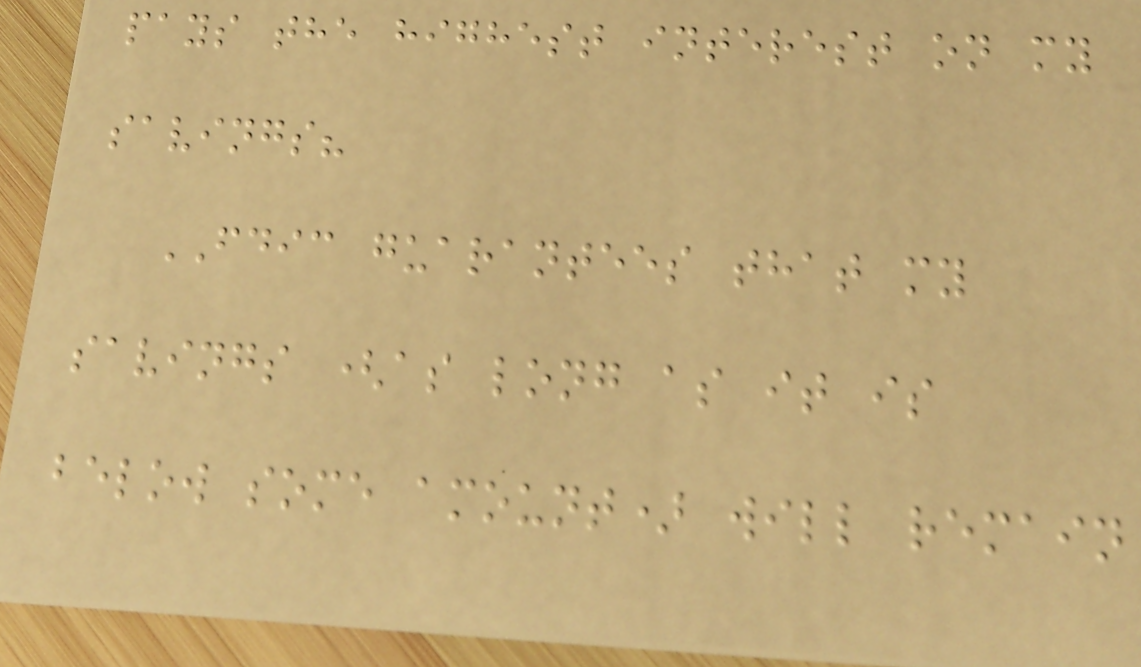pays the highest interest on my
savings?
FDIC guarantees that my
savings (as long as it is
below some amount) will remain
